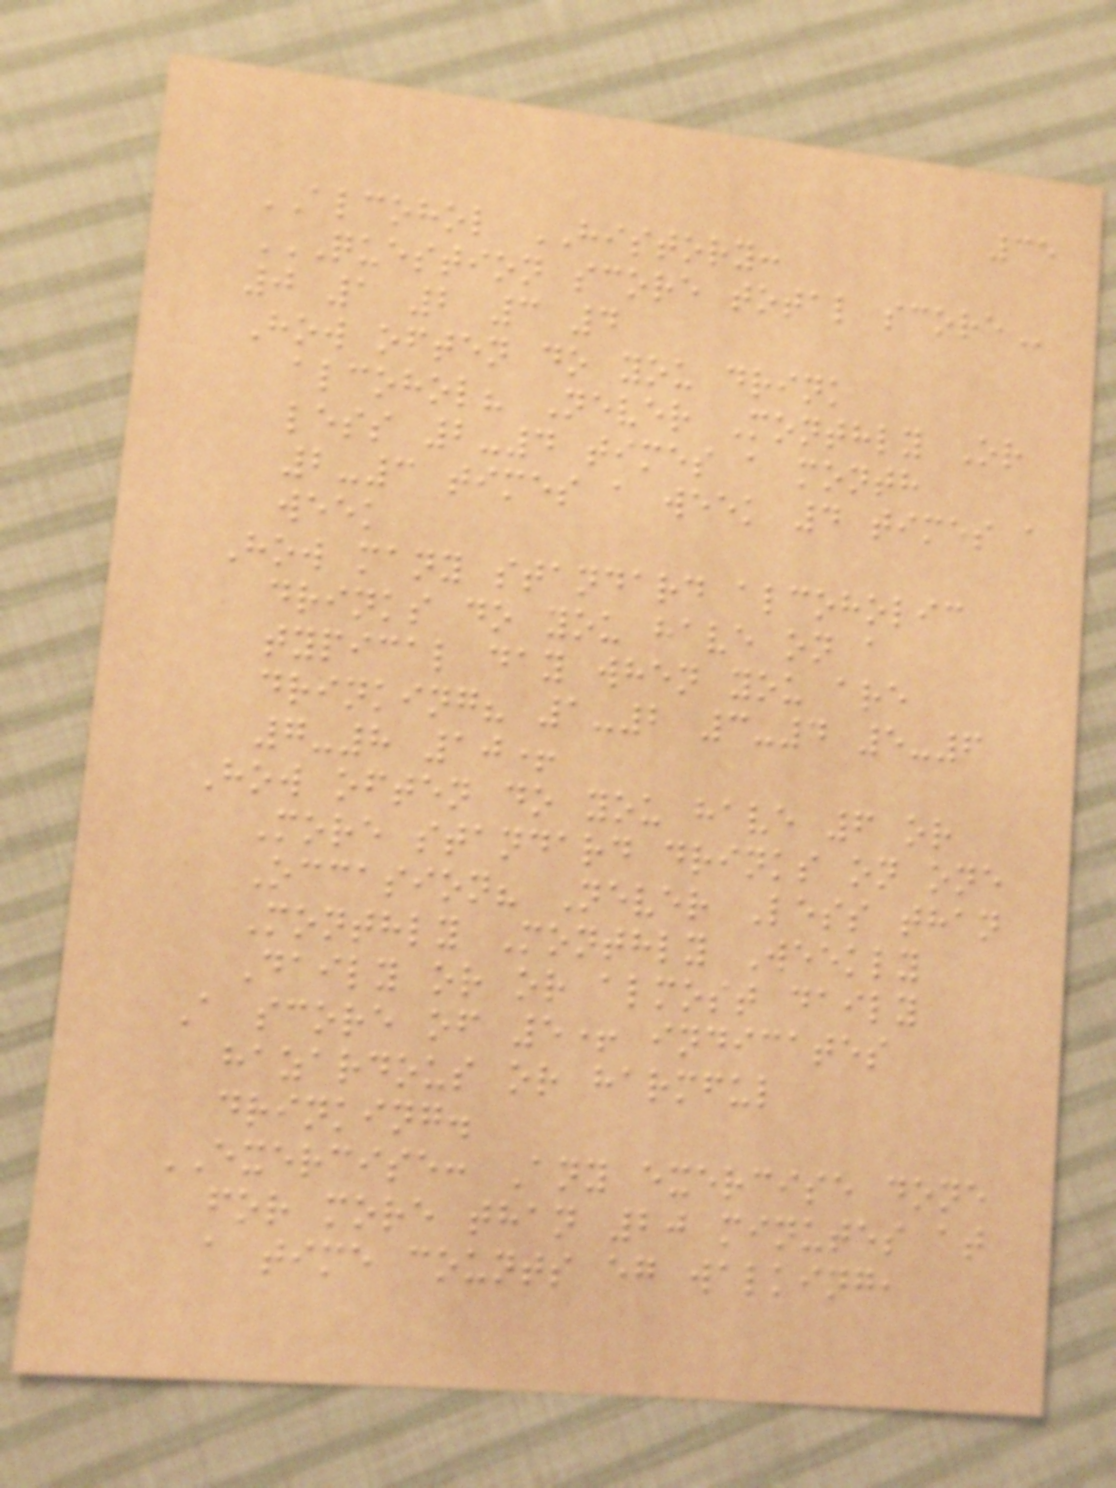35
ALCOHOL HISTORY:
QUESTION SCORE TOTAL SCORE
0 1 2 3 4
How often do you drink
alcohol? Never Monthly Or
less 2-4 times a month
2-3 times a week 4 times a
week
How many standard alcoholic
drinks do you have on a
typical day when you are
drinking? 1-2 3-4 5-6
7-8 10+
How often do you have 6 or
More standard drinks on one
Occasion? Never Less than
Monthly Monthly Weekly
Daily or or almost daily
A score of 5+ indicates
hazardous or harmful
drinking.
EXERCISE: Any exercise done
for more than 20 minutes at
a time counts eg walking,
